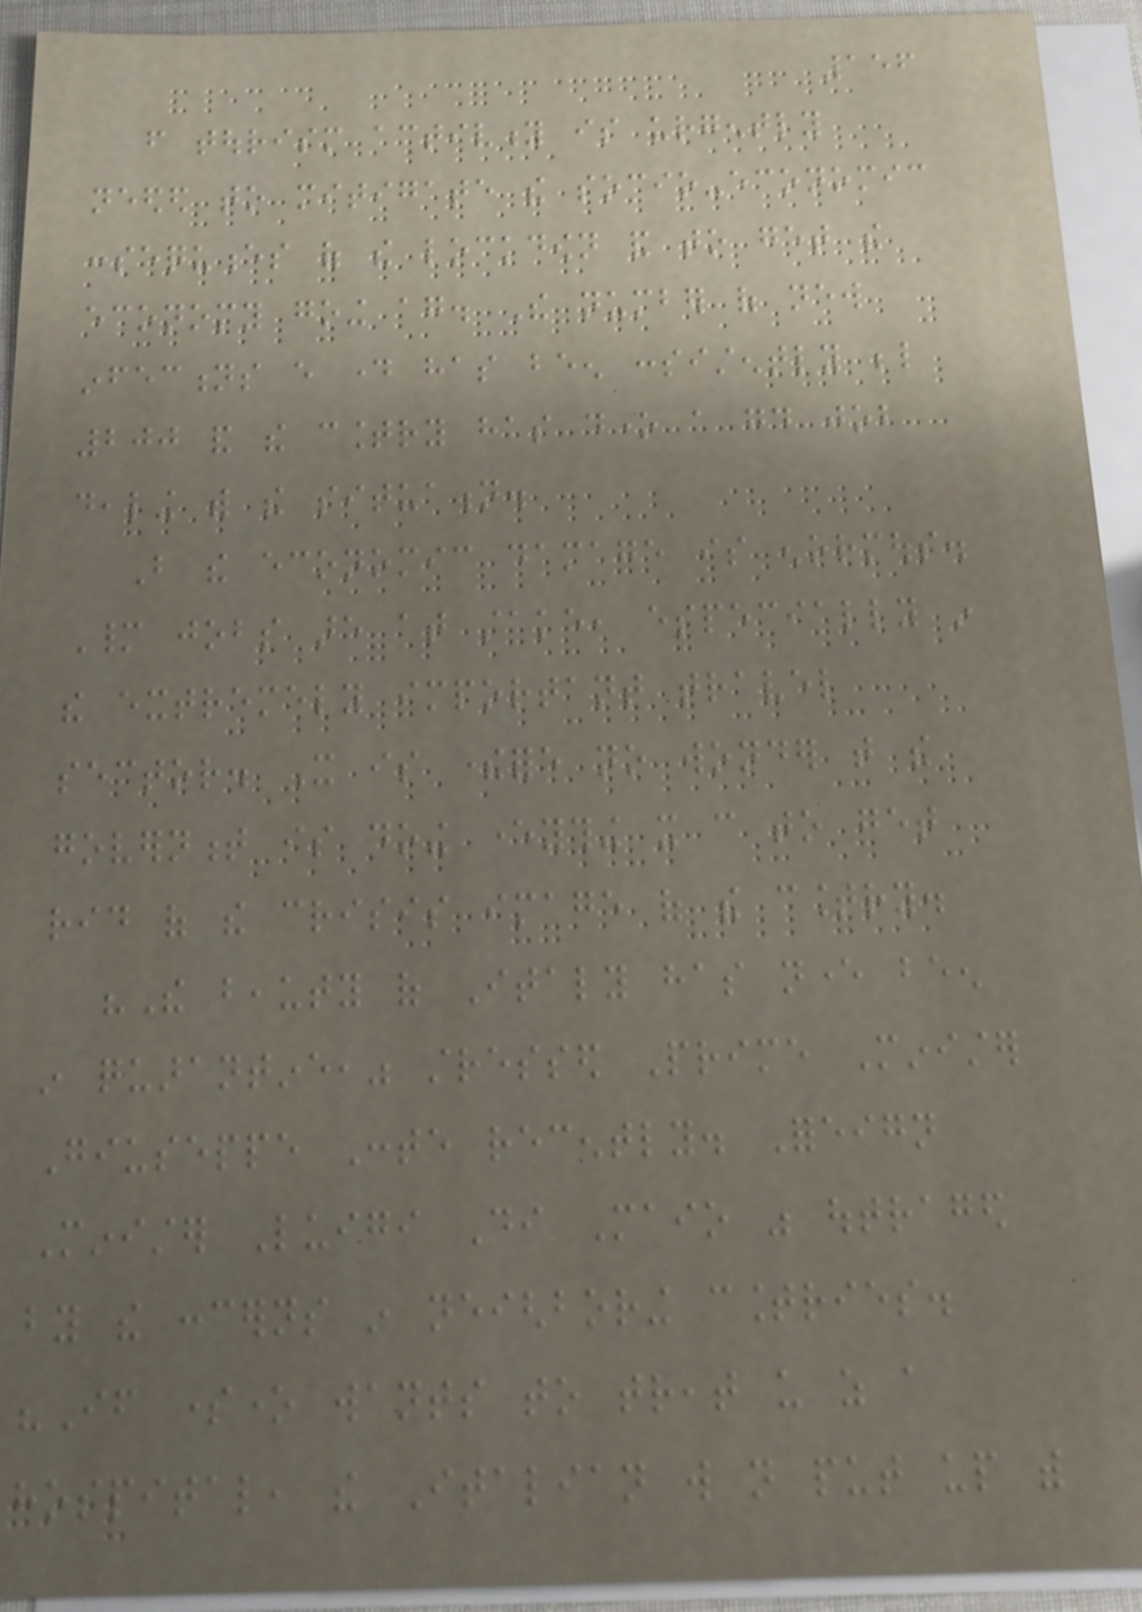156
from tourism activity is urgently
needed to mitigate the socio-economic
consequences of the lockdown and to get the
economy going again. The number of new
infections every day has been consistently below
200 and the country has done a good job
dealing with the situation.
But the economic damage is enormous.
Many jobs are at stake, especially in
the extremely important travel
sector. It is therefore no wonder that the
government is doing everything it can to get
rid of the crisis image of the country.
"The beauty of Italy has never been
in quarantine," stressed Prime Minister
Giuseppe Conte recently. Foreign
Minister Luigi Di Maio was outraged
by the concerns in neighboring countries.
"If someone wants to treat us as a
hospital, the Italian will not put up with
